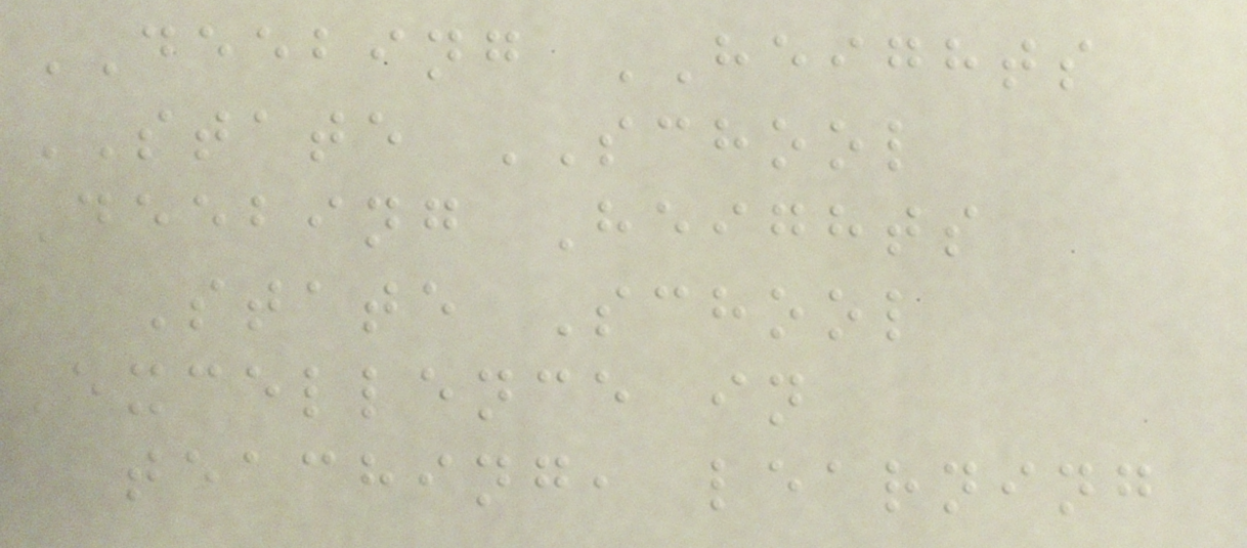DEEBING HEIGHTS
STATE SCHOOL
Deebing Heights
State School
Excellence in
teaching, learning
